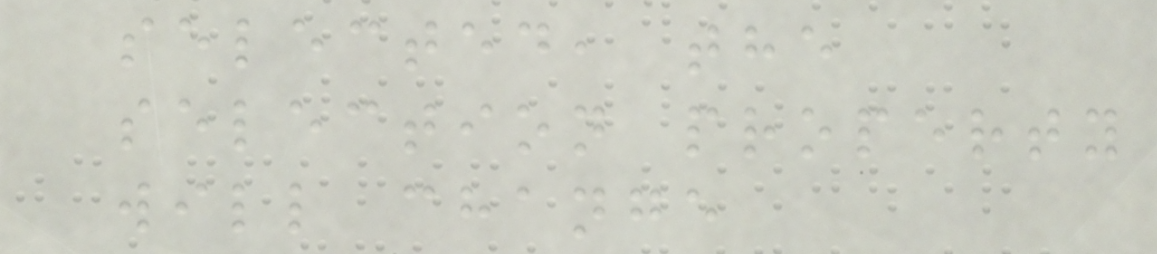selected, the
selection property
will change
